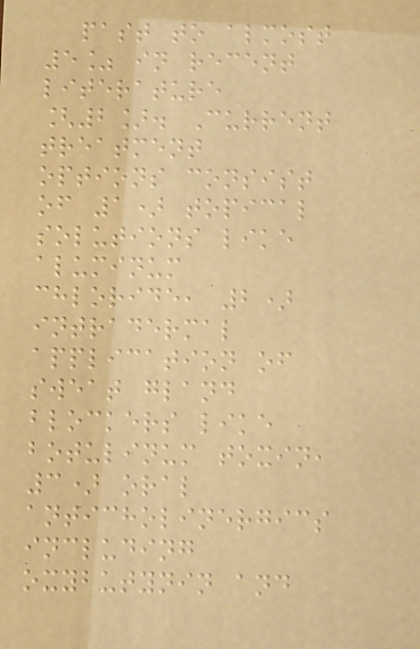past to almost
5% in recent
literature
[2]. Current
treatment
options consist
of 1) topical
solutions like
aluminum
chloride, 2)
intradermal
application of
sweat gland
blockers like
botulinum toxin,
3) oral
anticholinergics
including
oxybutynin and
